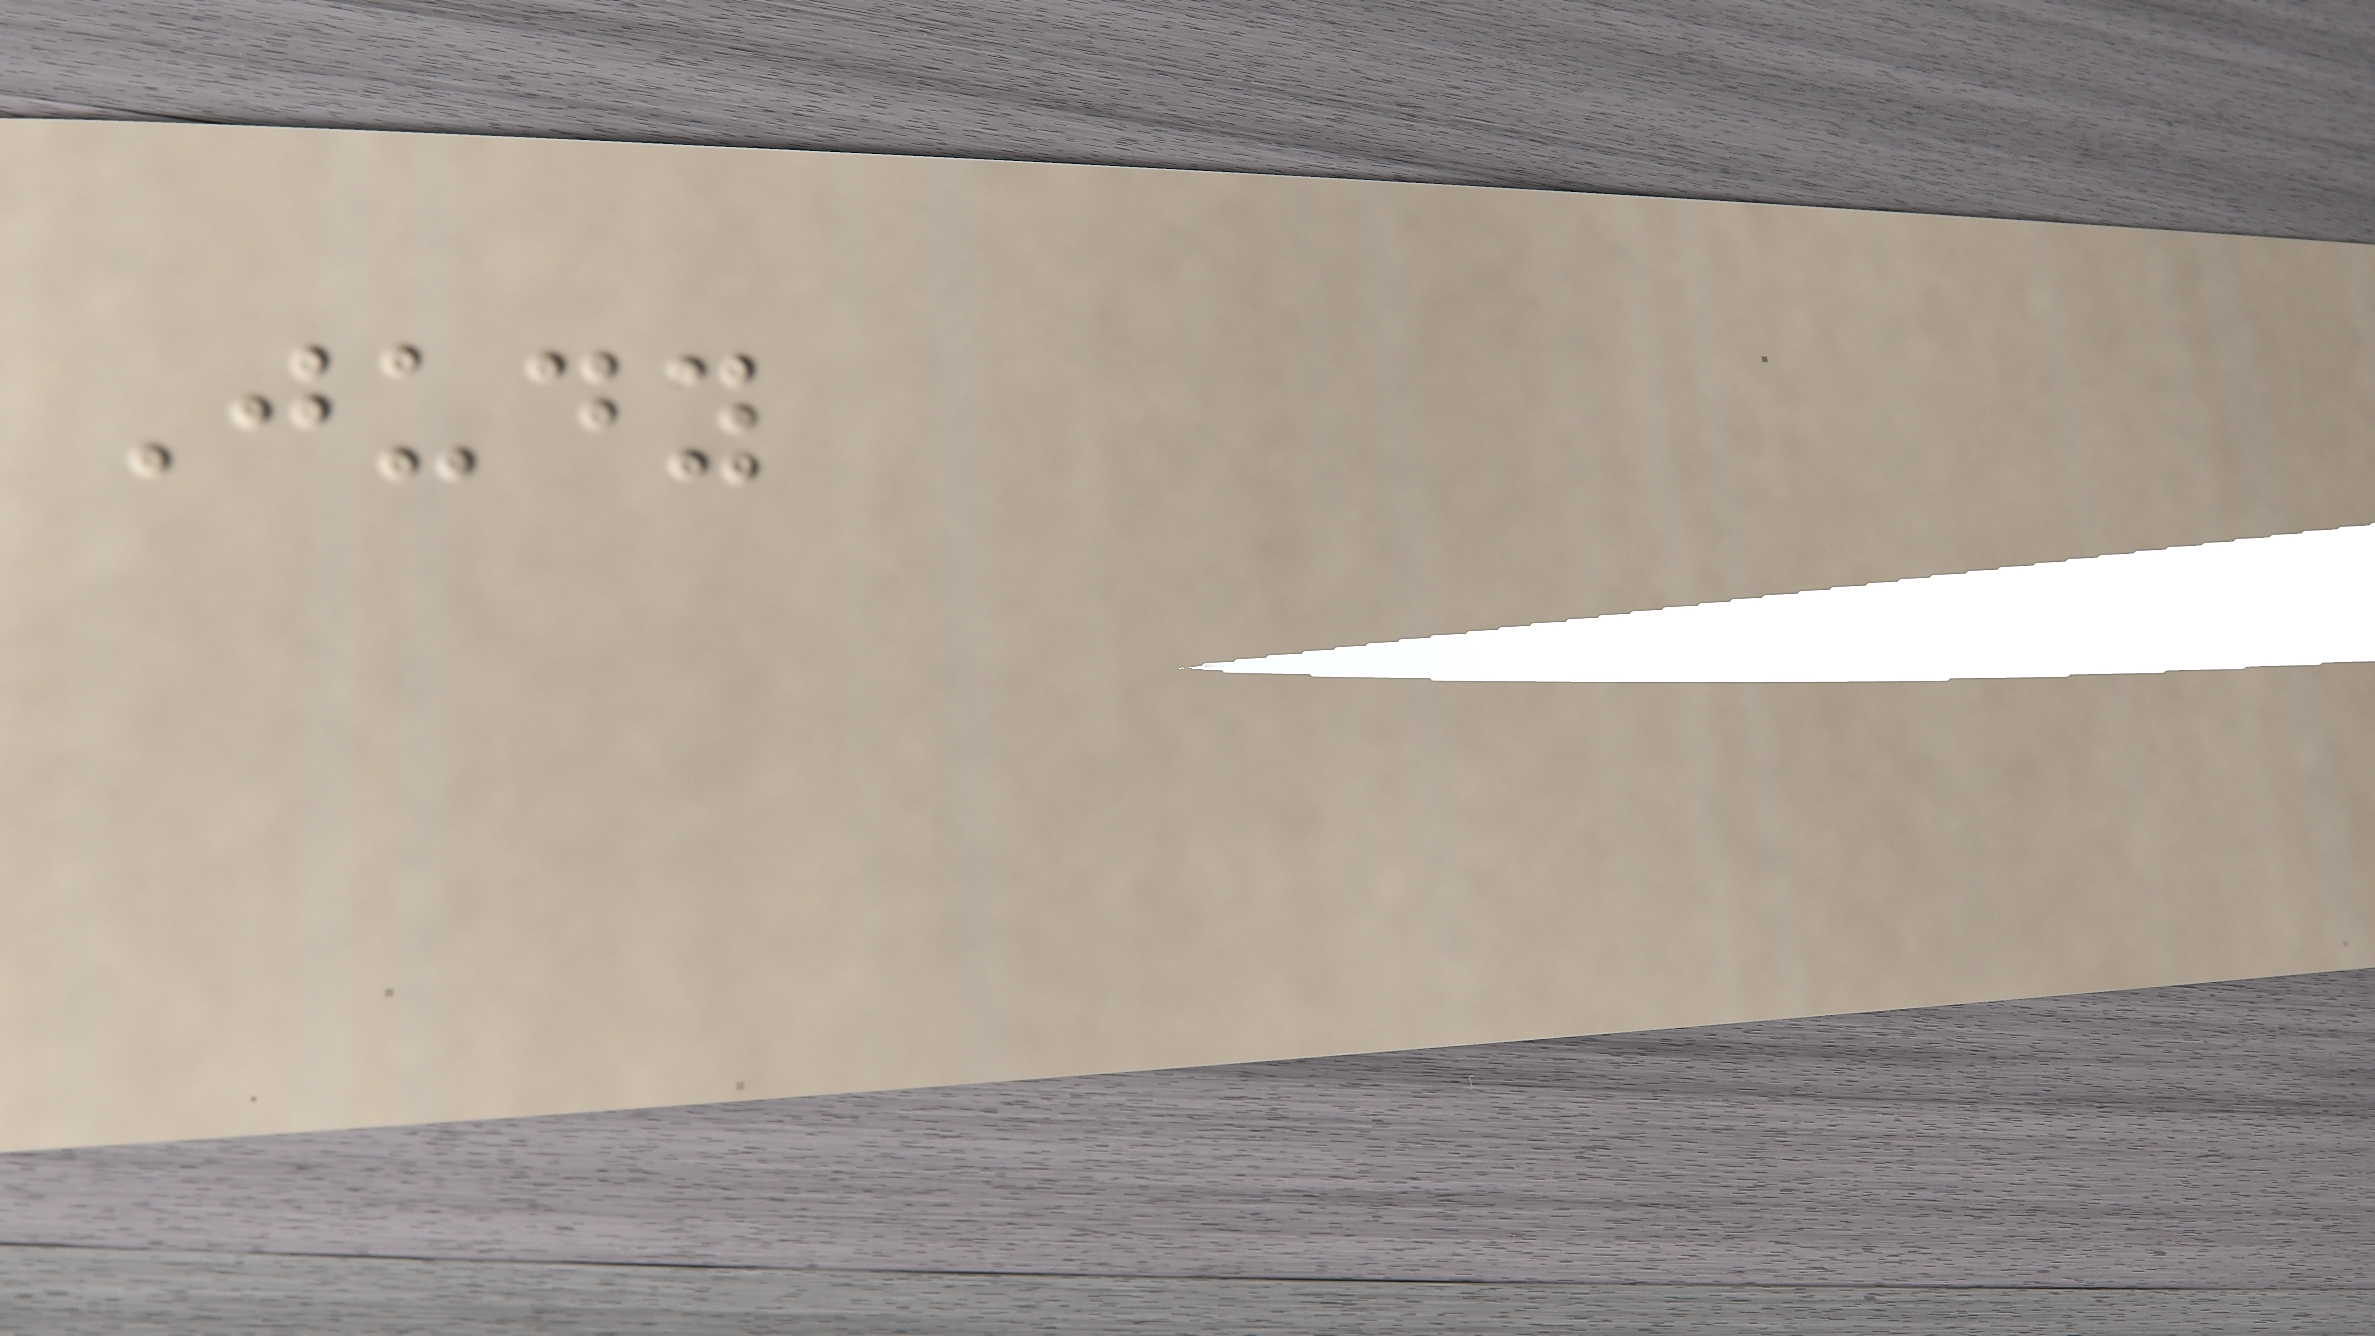Judy
